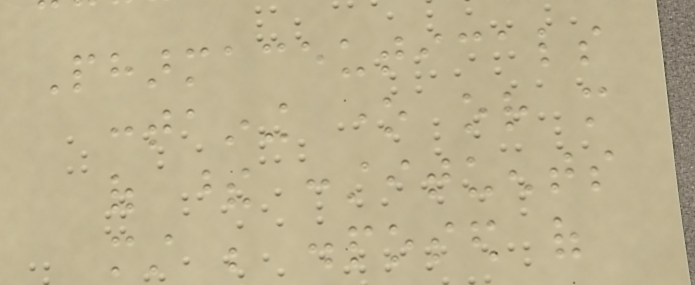Pharmaceuticals
containing one or more
of these constituents
must be disposed of
